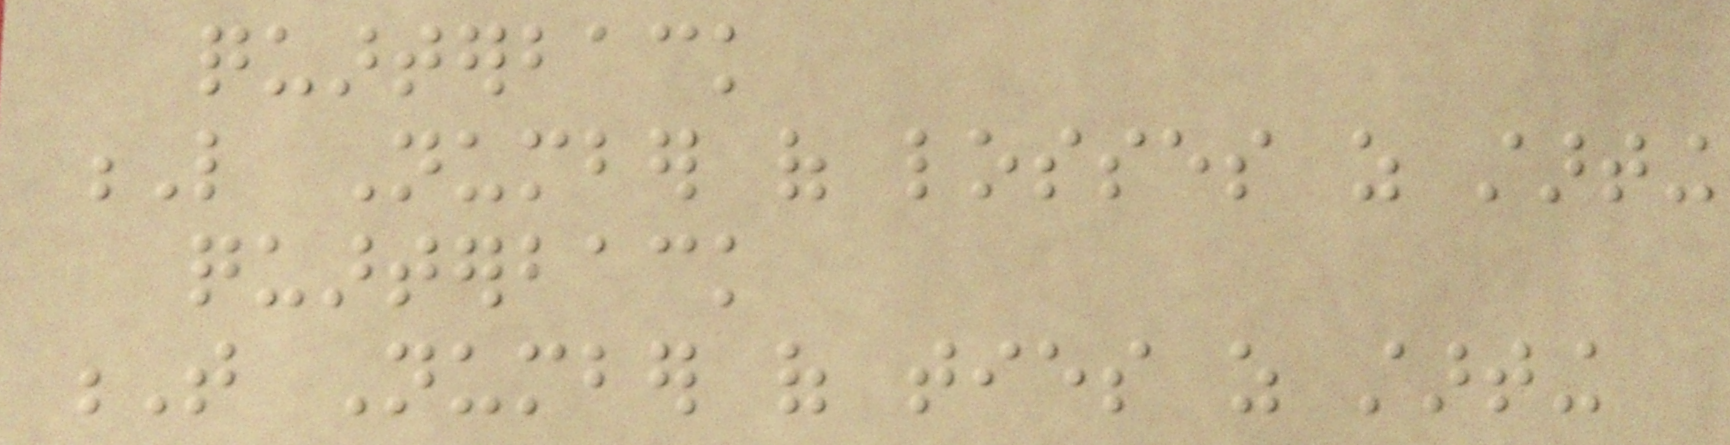quarterback
L Number of losses as starting
quarterback
T Number of ties as starting
